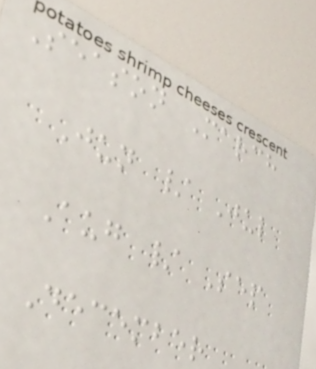Season March
Jun / Jul
Aug / Sep
December
